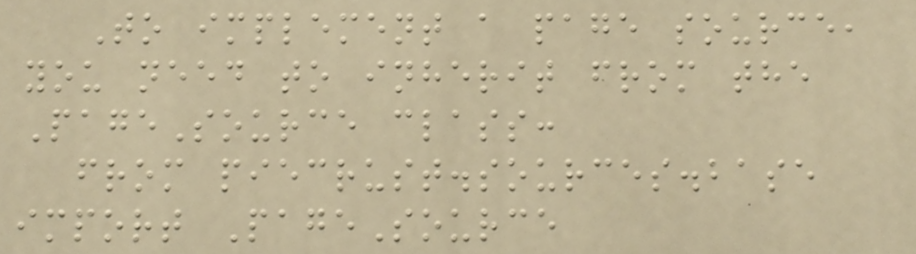To implement a page source,
you need to inherit from the
PageSource class:
from piecrust.sources.base
import PageSource
